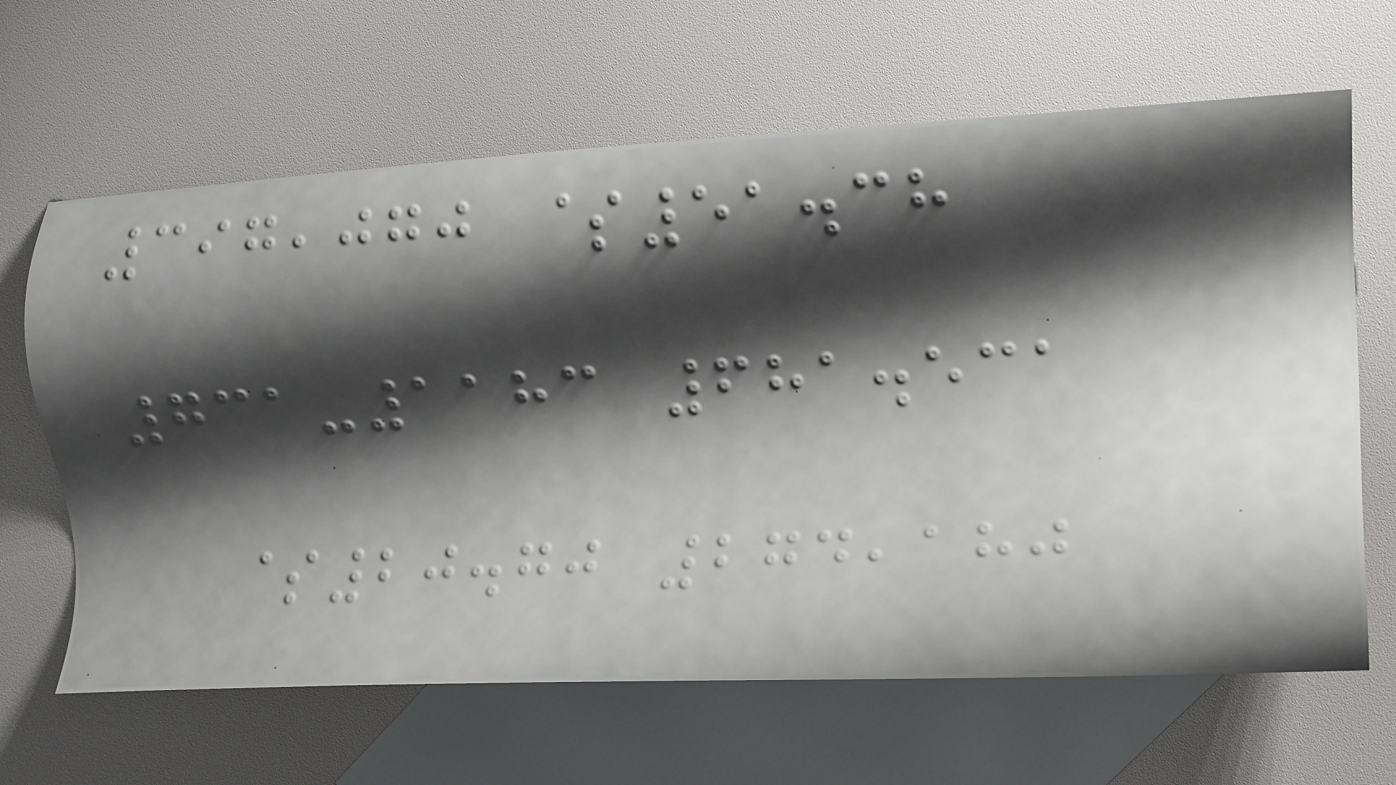397,070 $51.38
731-1183 681.531
$20.70 274,180
